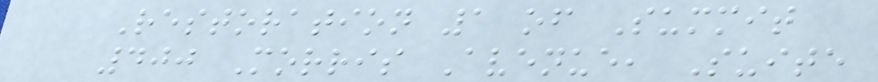Restoration 1 of Summit
400 Morris Avenue, Suite
